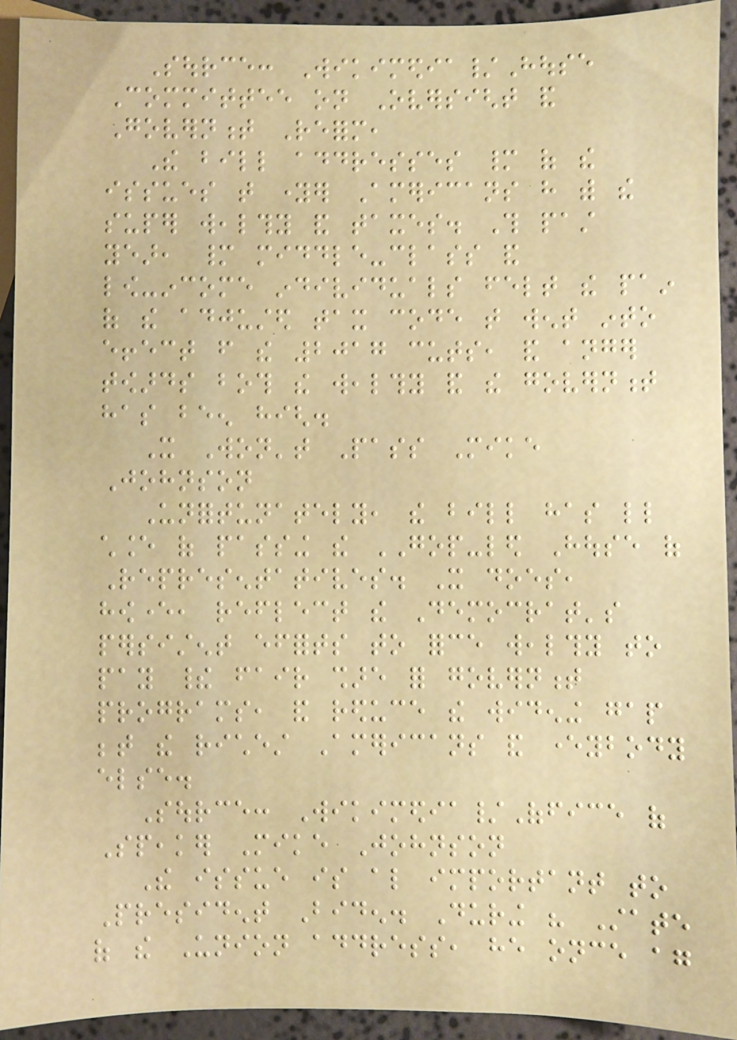Source: Wikimedia/House
Committee on Oversight and
Government Reform,
The bill addresses many of the
issues that younger Americans have with the
super wealthy and taxes. This past
year, many middle-class and
low-income individuals felt the pain
of the adjusted tax code that went into
effect from the 2017 cuts, and anger
towards both the wealthy and the government
has been high.
It Won't Pass Mike
Johnson
Unfortunately, the bill has little
chance of passing the GOP-led House of
Representatives. It does,
however, reflect the Democrat's
persistent efforts to force wealthy to
pay their fair share for government
programs, and reduce the widening gap
between the richest Americans and everybody
else.
Source: Wikimedia/Office of
Speaker Mike Johnson
The issue is also important to
President Biden. During his State
of the Union address, he once again
